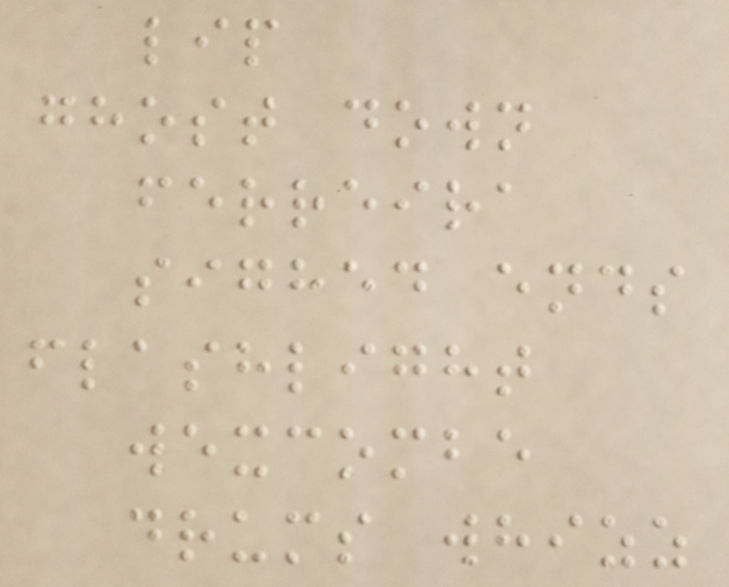lip
ghost down
ferreira
sighed ends
flashlight
wexcombe
drums whizz
